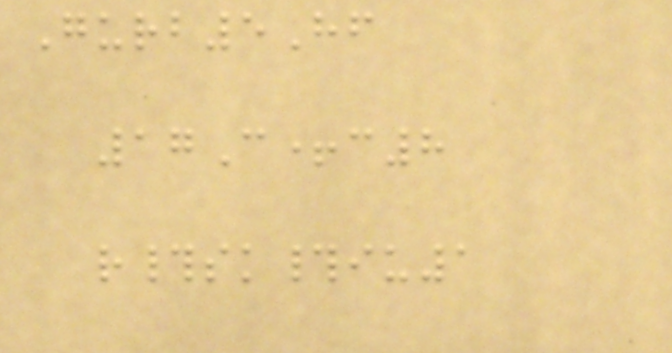Gurb5Hf
17C+c8
r#sk#iu1
